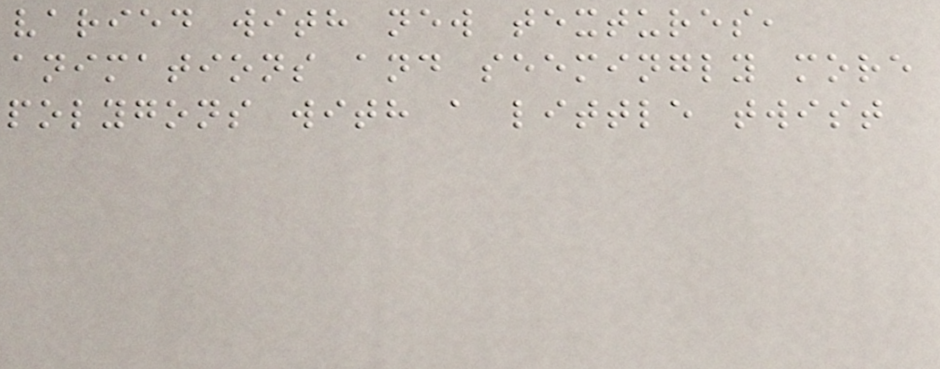varied with new textures,
animations and seemingly more
polygons with a little twist
